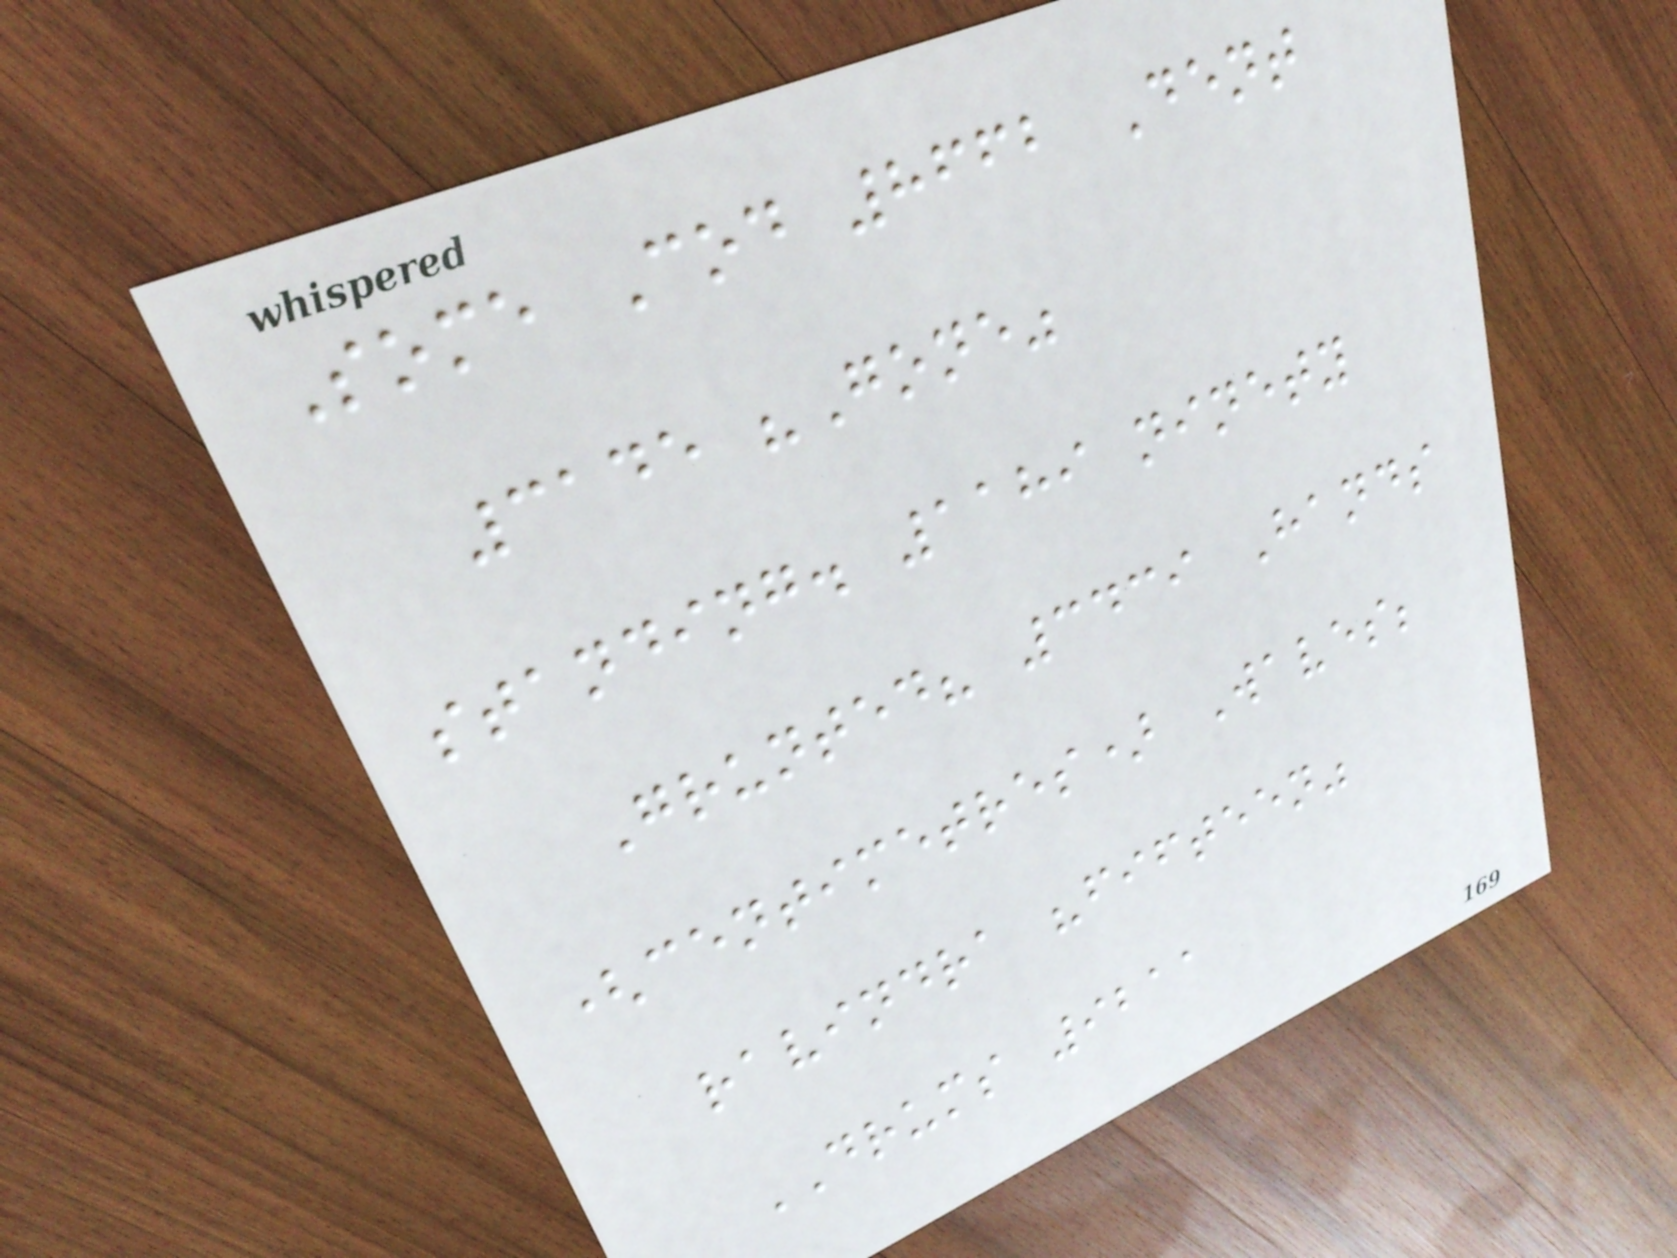Some Cod 8662 Dent
3145 "Gone"
standing. 1189 ninety
Grunted? 3439 Hands
(centimetres) Waves;
ravindra "fifteen"
DRUMS 9211
